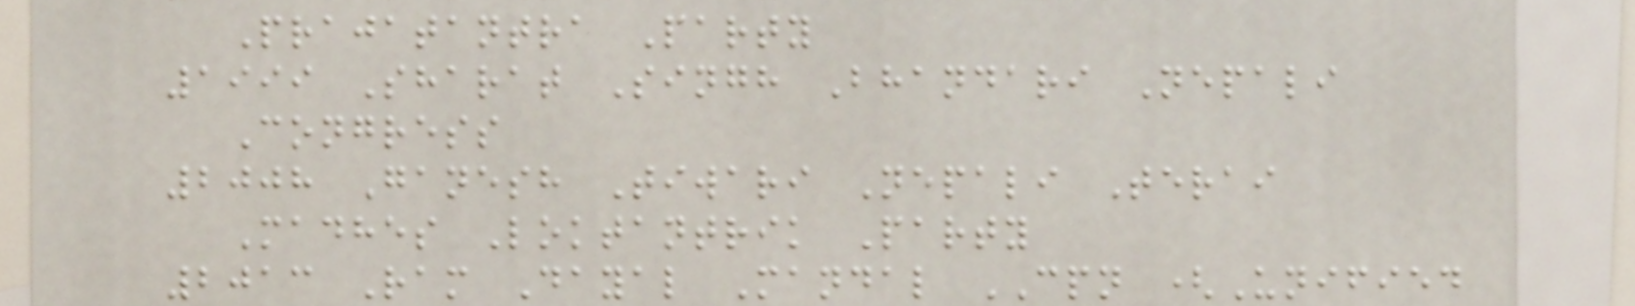Prajatantra Party
1999 Sharat Singh Bhandari Nepali
Congress
2008 Ganesh Tiwari Nepali Terai
Madhes Loktantrik Party
2013 Ram Dayal Mandal CPN (Unified
